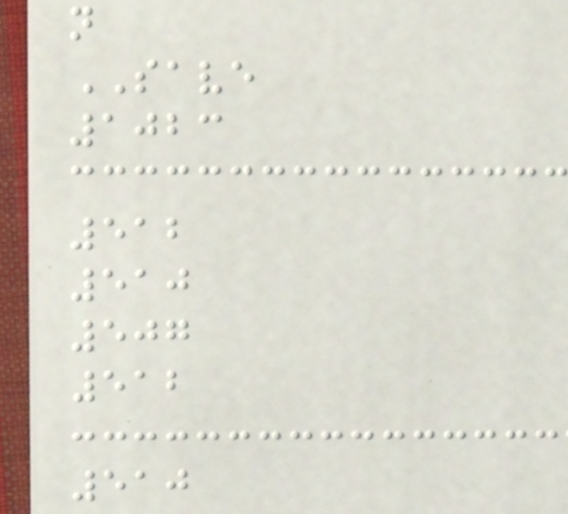n
SAVE
1023
512
510
507
512
510
